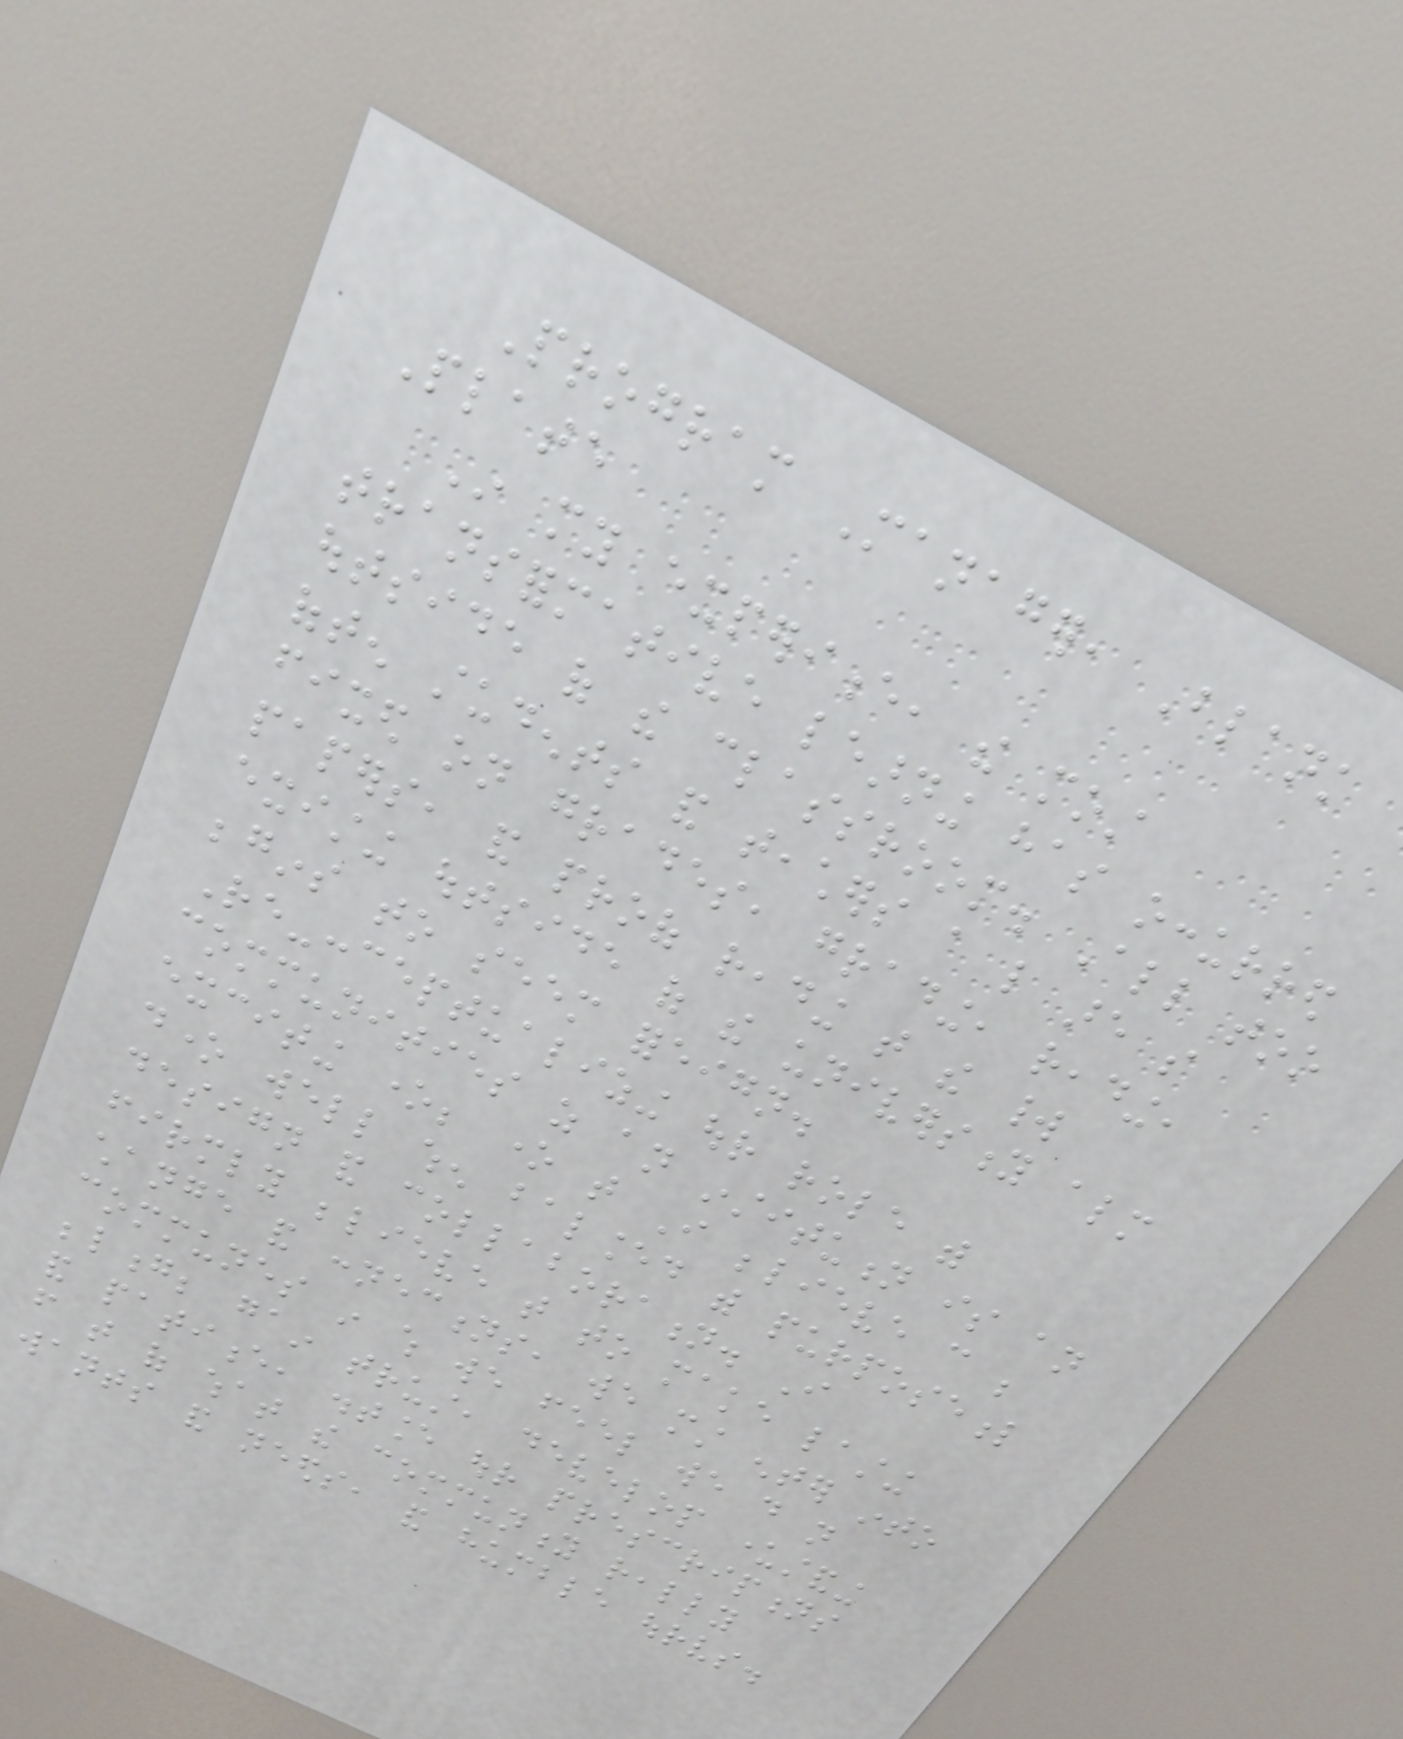Program Manager, Blank
Plate
In my experience, the most
transformative learning has occurred
outside of the classroom. All too
often students and teachers a like are so
fixed on grades, grading, reading,
papers, and proof reading that the world
existing outside of the university almost
begins to seem foreign.
Re-conceptualizing our role with
communities as an institution is an
exciting one; one that I believe can be
done well when balanced with purposeful
design and collaboration. I
firmly believe that to make lasting
change and connections, we must enter into
communes in which we feel we do not
belong; gain trust, develop understanding
and patience, distance our prescriptions
from that of what the community really
wants and needs, and humble ourselves.
